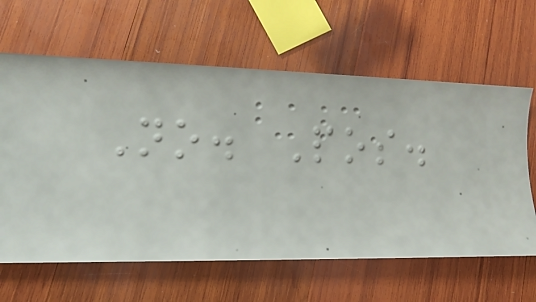No. Pos.
